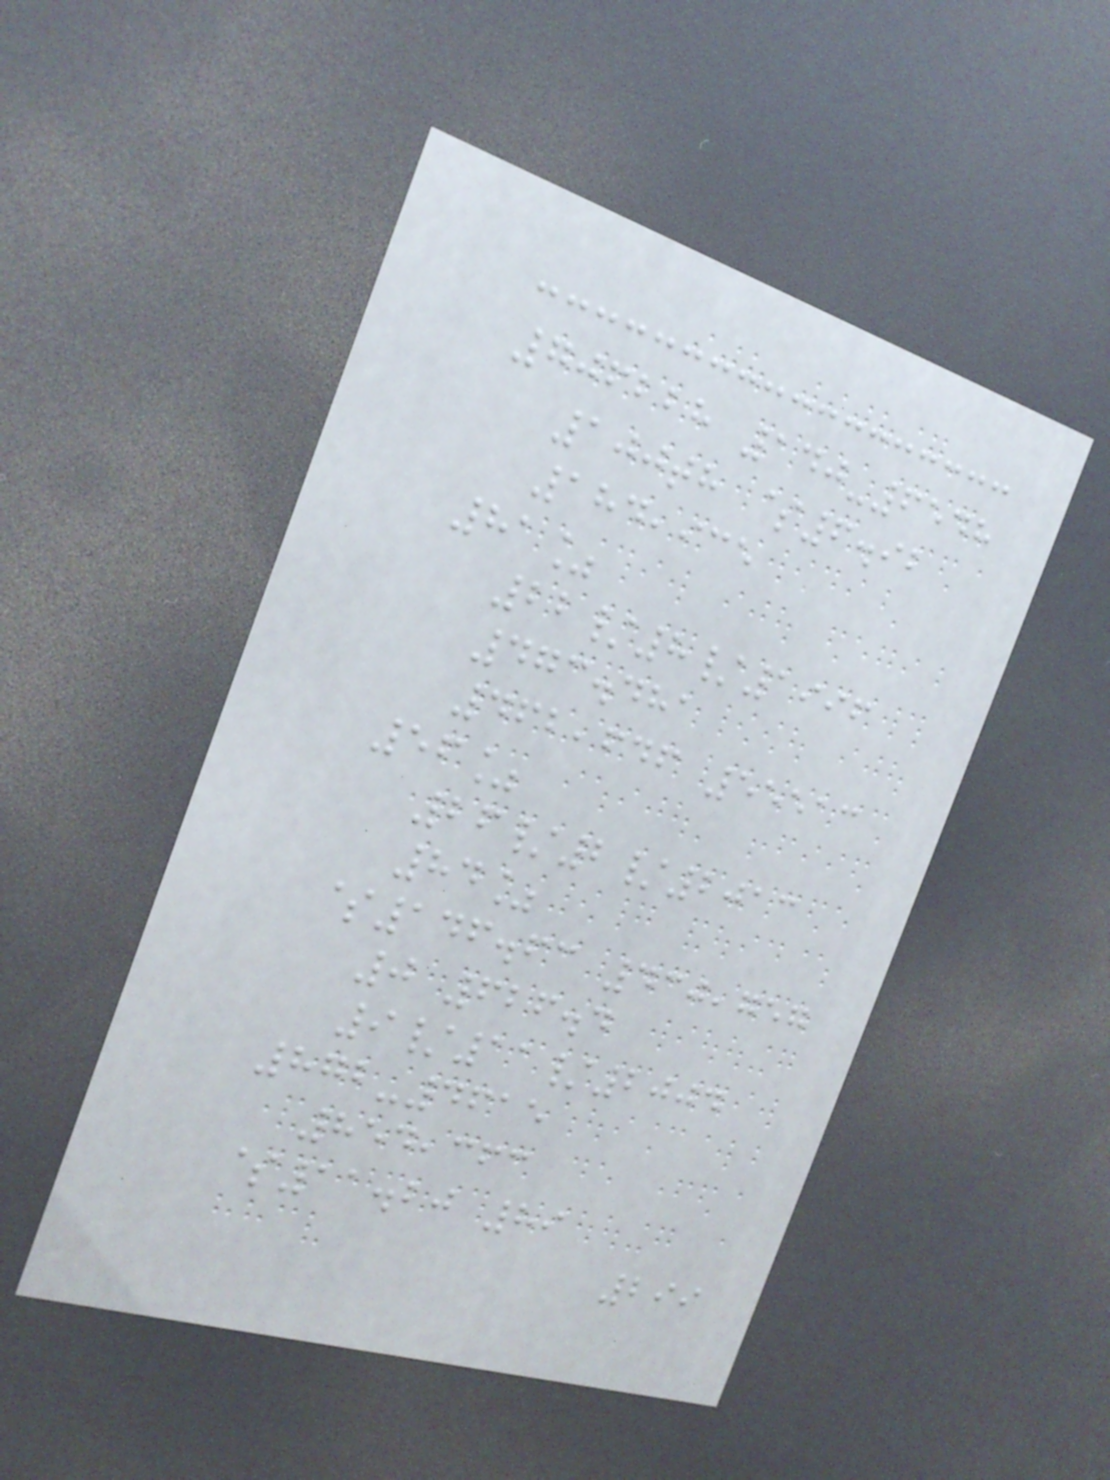706228 140-6548
100th $6.92
184,935
81%
22/8/1996
473.481
462,646 55513
56%
26/2/2013
84%
$146.63 430,757
0 626.4
9/11/2004
872-4615
854,363
$11.20 89
299
